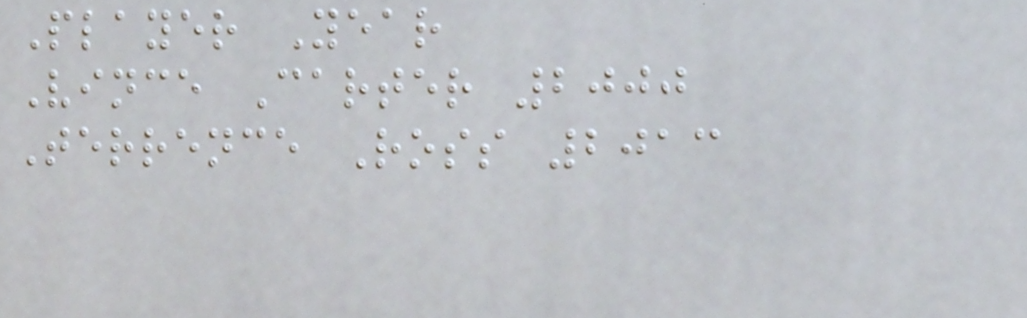Player Year
Vince Carter 2000
Terrence Ross 2013
